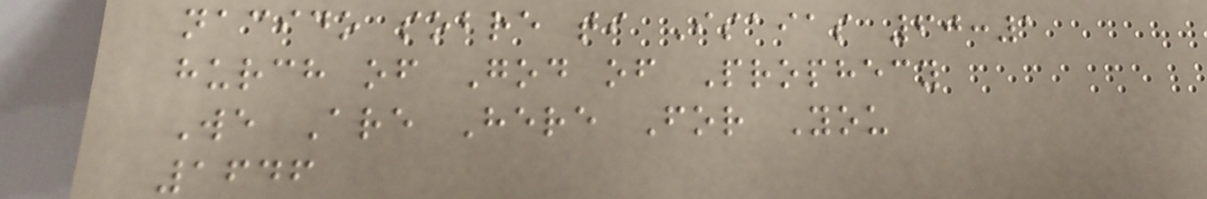nacido sobre ti Isaias 60:1
hurch of God of Prophecy
We Are Here For You
1646
